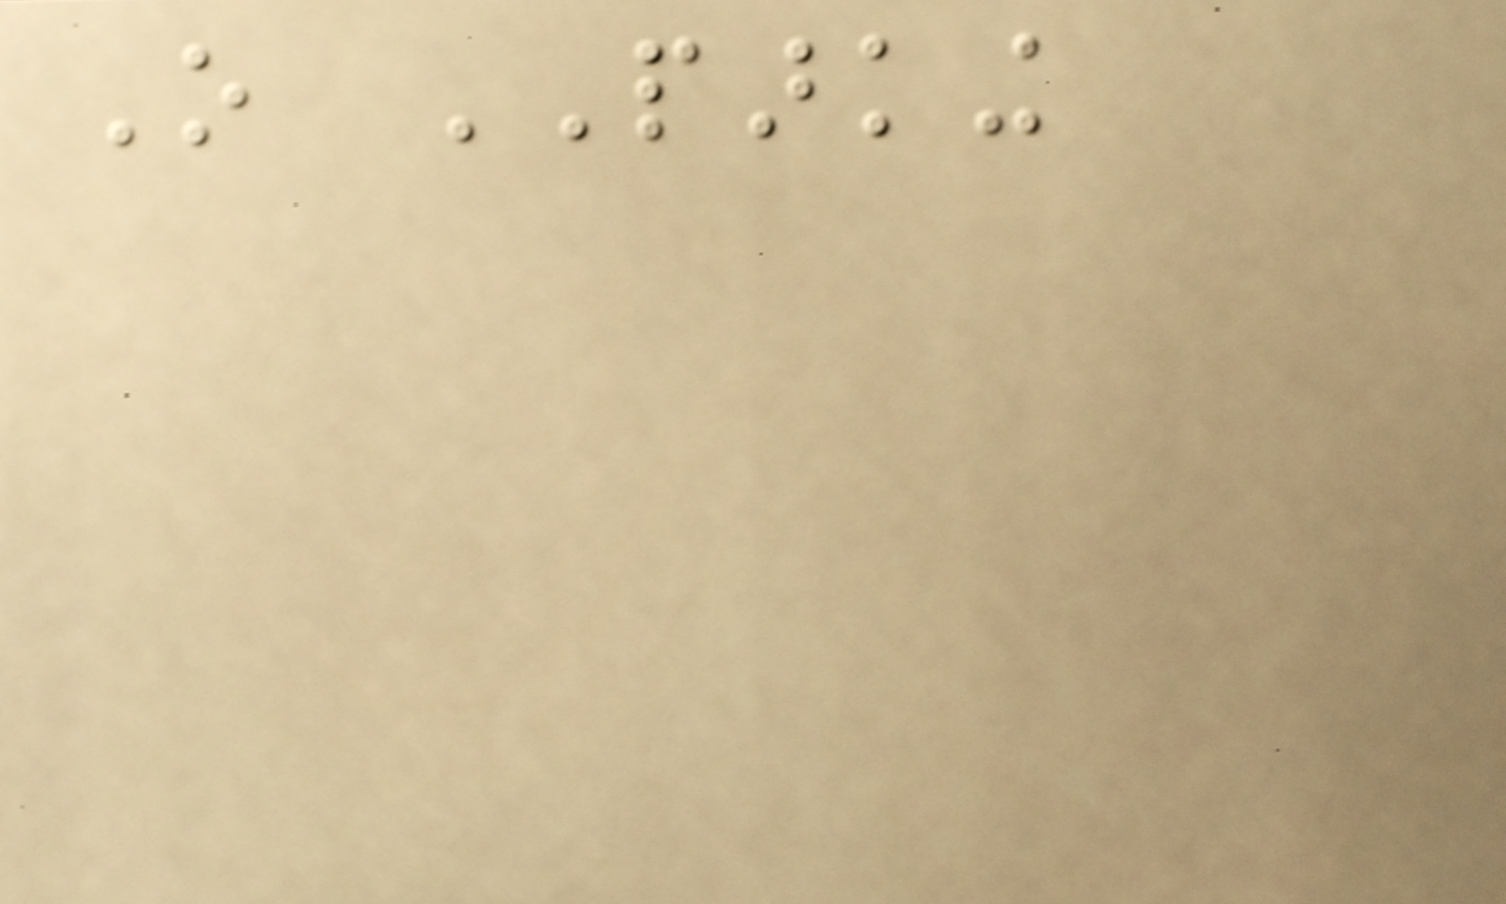O PARKING
